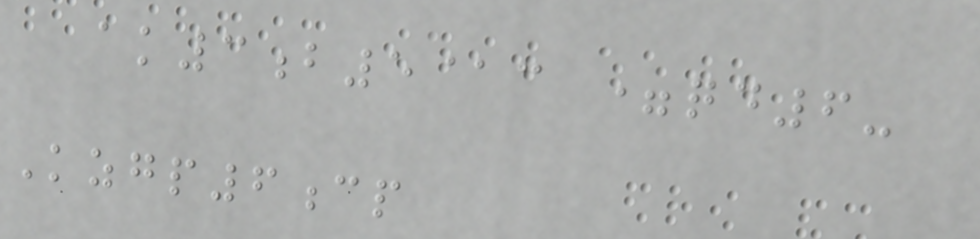ak3b5@c =qd6-
Kzgp6cp
